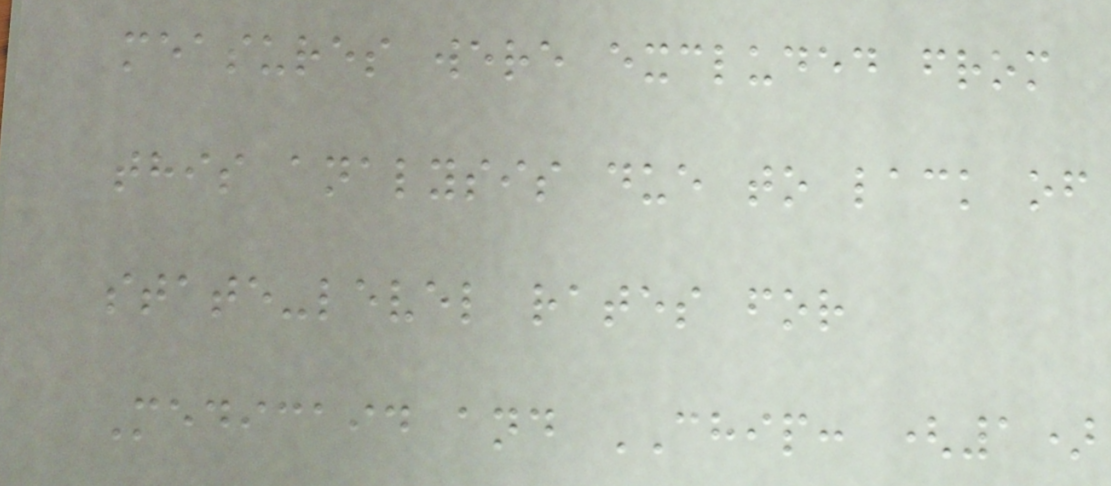measures were excluded from
this analysis due to lack of
state-level rates for
Medicaid and CHIP: (1)
